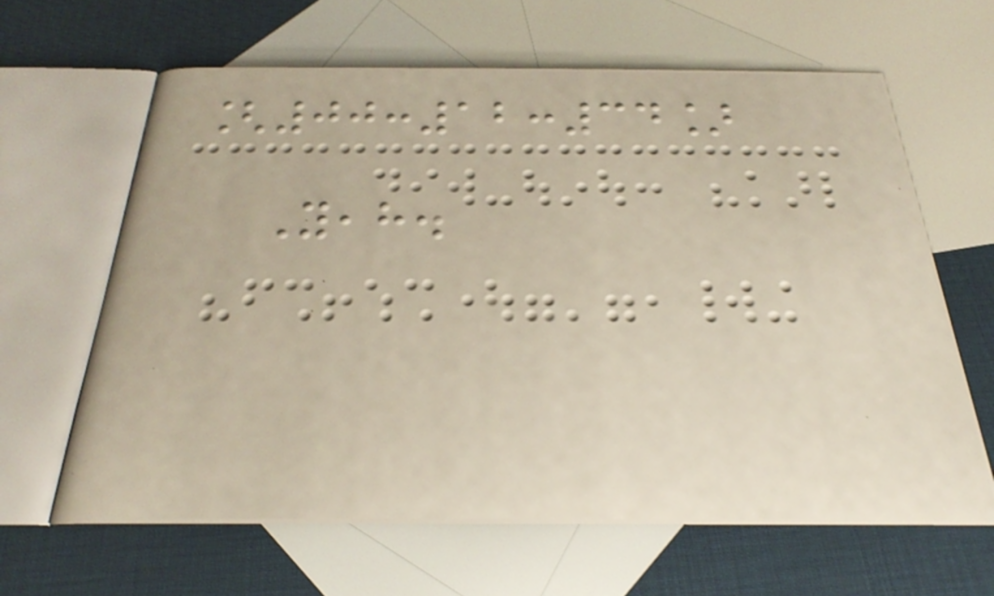[00:12:34]
Yeah.
